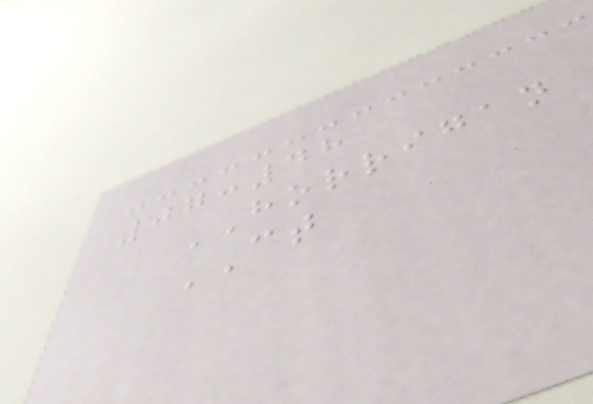07:48
HORRIGAN
CT
